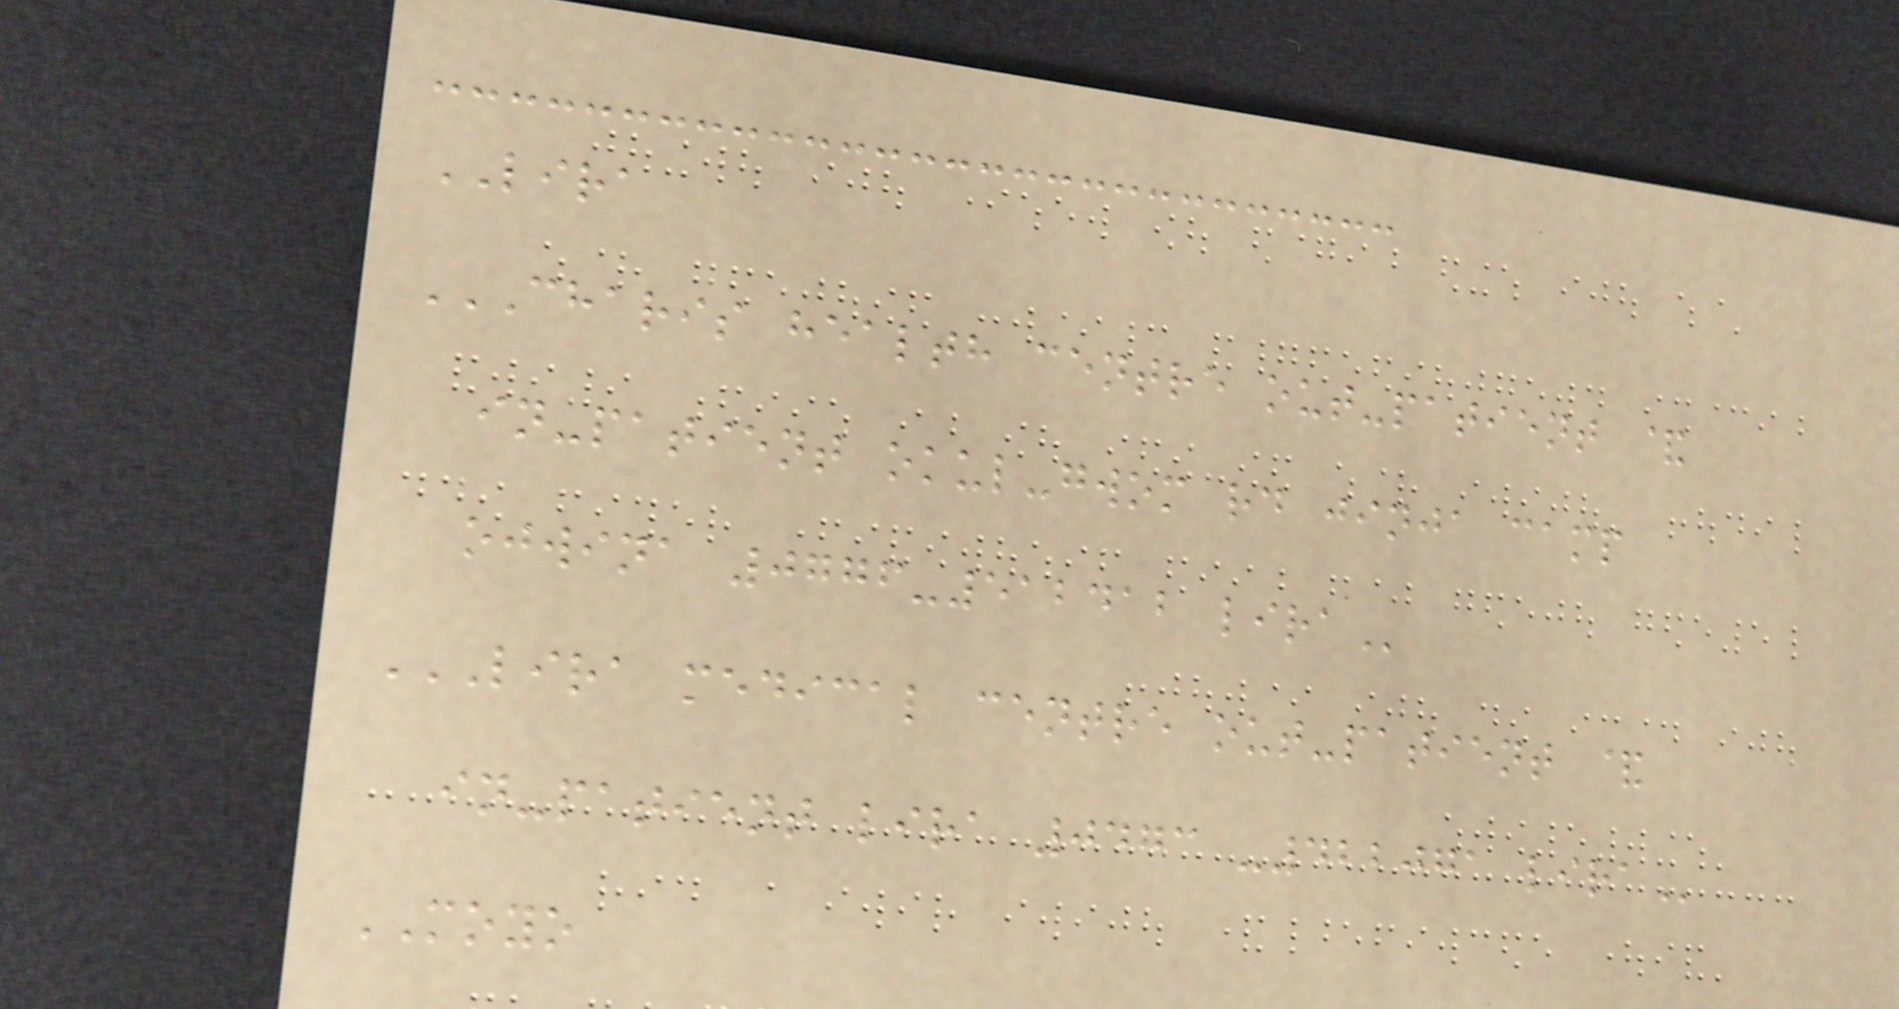LIRA
CHARIS HEALTH CENTRE OUT-PATIENT &
IN-PATIENT OKUL-GWOM RD JINJA CAMP
OJWINA 0776-512412 LIRA
LIRA MEDICAL CENTRE OUT-PATIENT &
IN-PATIENT LIRA 0473 -422071 LIRA
MOYO
